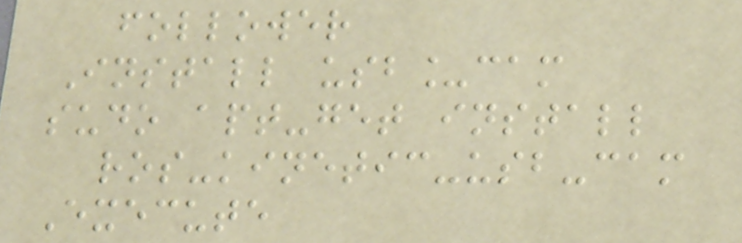follower
Install usb_cam
sudo apt-get install
ros-kinetic-usb-cam
Execute
